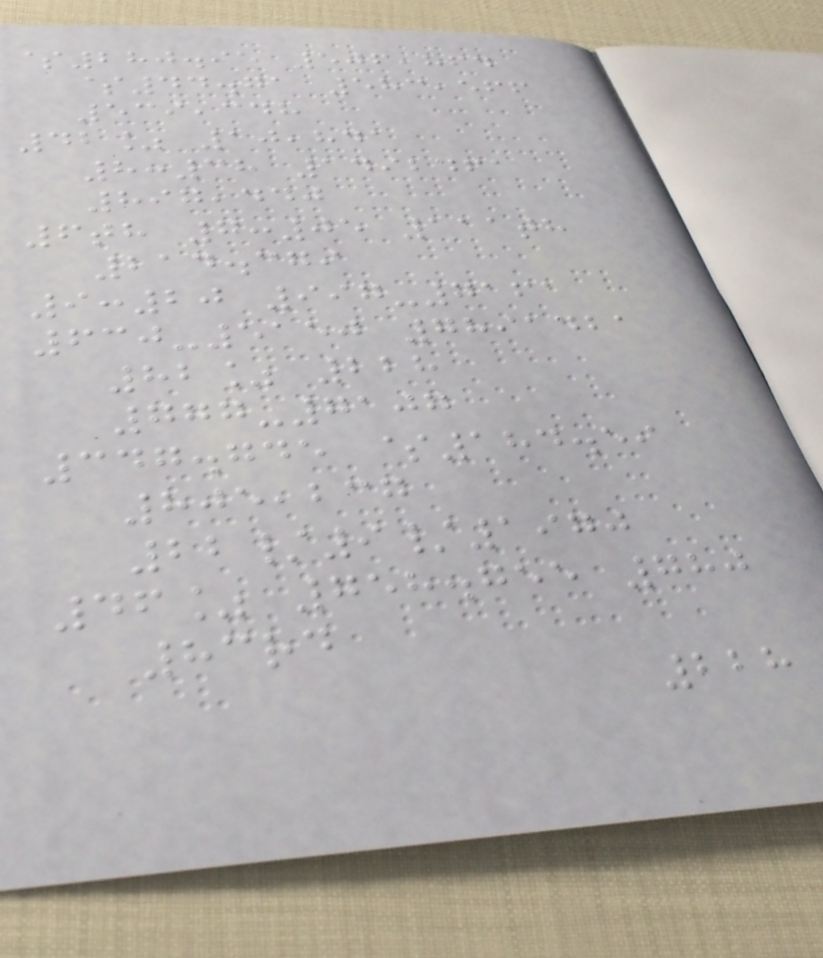$280.95 506,864
$44.71 583,566
539,348
42% 10,841
8:38 1492461
897,440
6th 7:05 111th
214.379
9:20 997-7161
630-5150 7891421
82% 228
777-7107
347.745 $184.59
805,237
22/9/1970
46% 758.755 780
83rd
228
